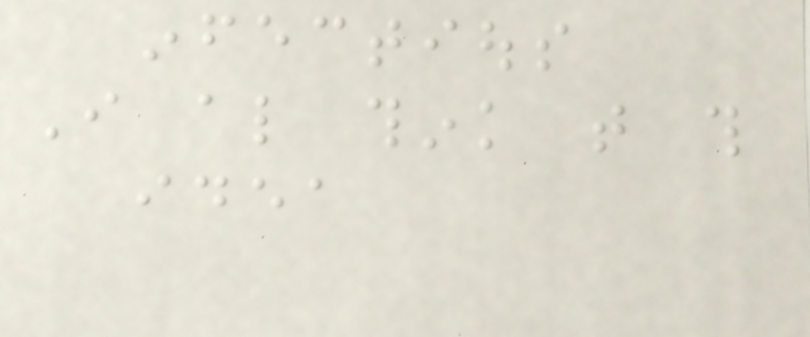infectious
I also think that this
idea
